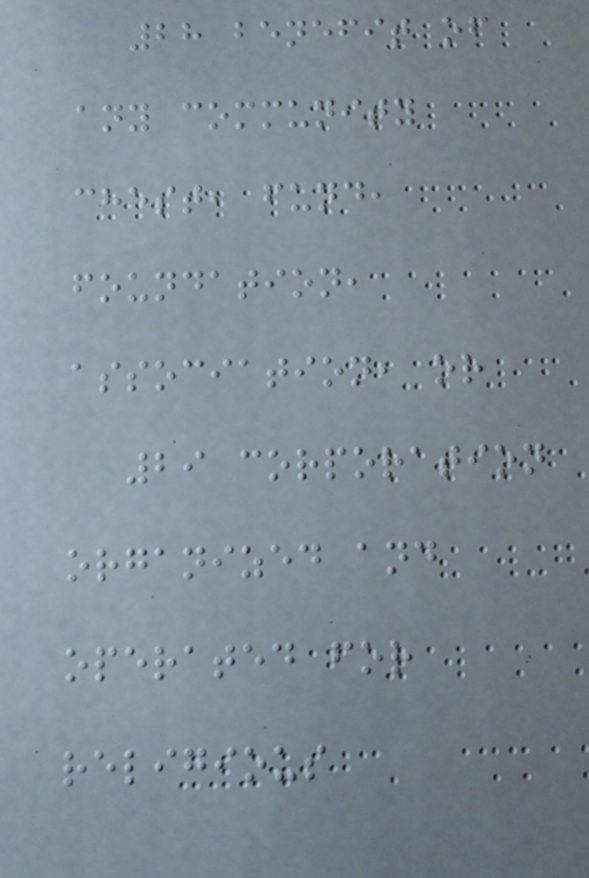28 benefit of
any community
chest, fund,
foundation,
association, or
29 corporation
organized and
operated for
religious
